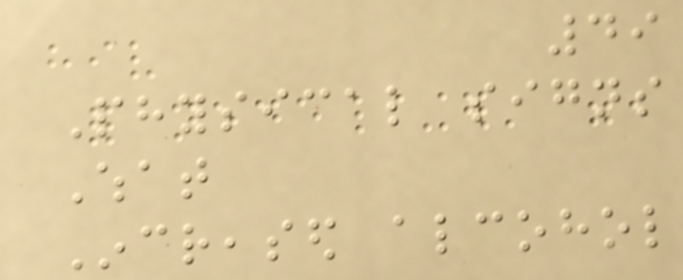49
Physical signs
What
Increased alcohol
